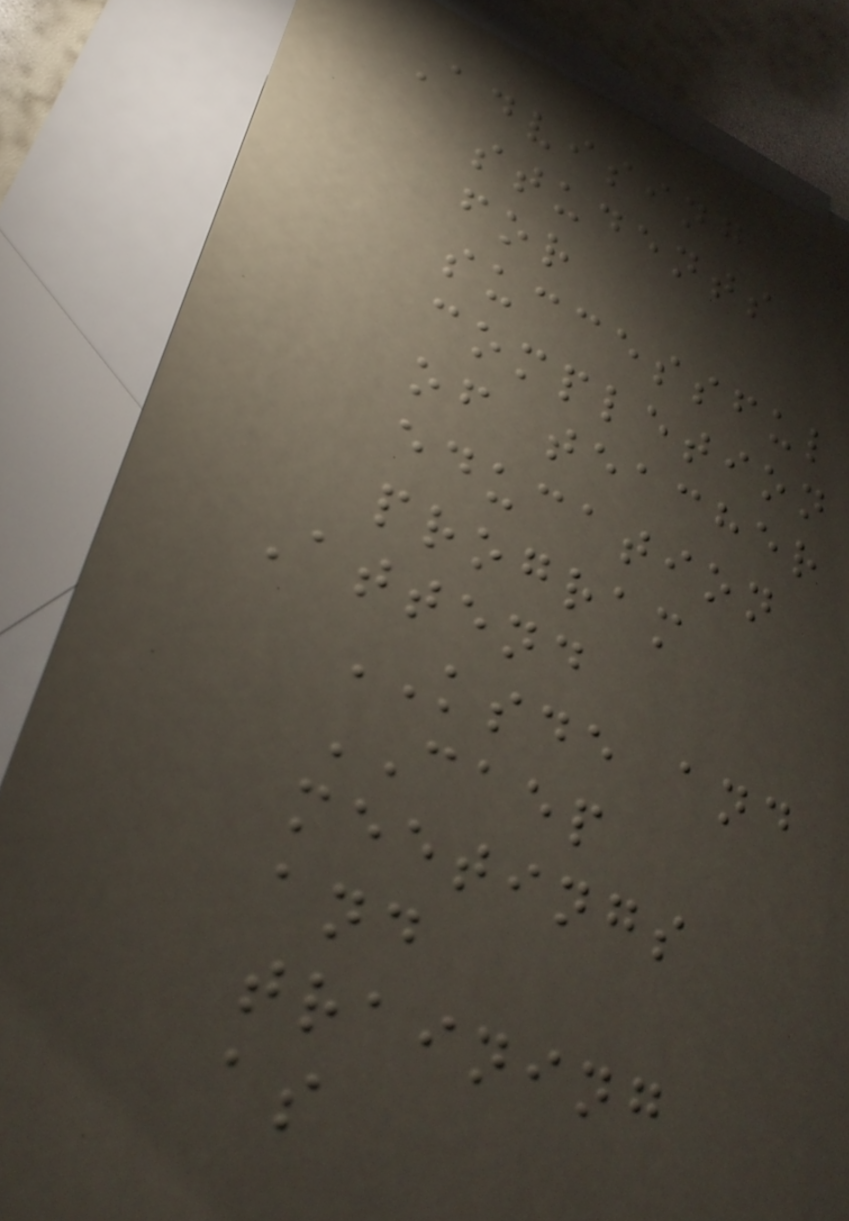Advising
students
for
successful
completion
of teacher
education
program
Attend
KSDE and
CAEP
meetings
and
training
as
